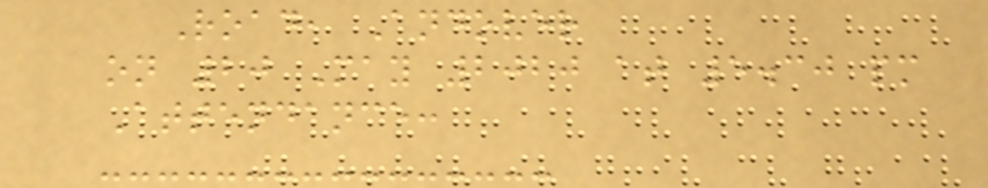Road, Andover
on 20 May 2020 at 5.30 pm
Attendance:
